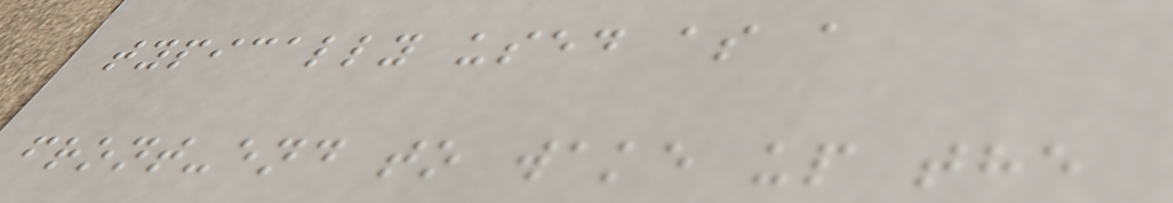typically used as a
front-end to wake up the
